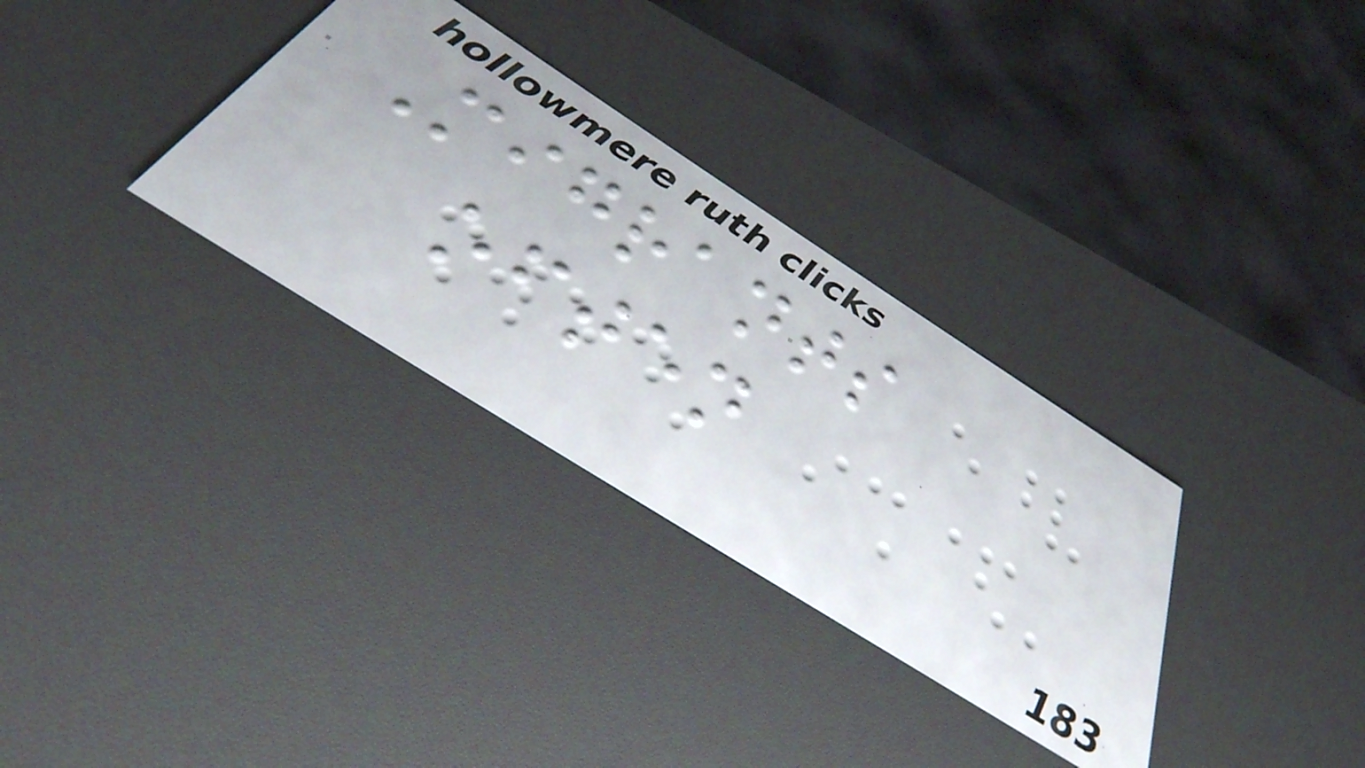Migrants
often
